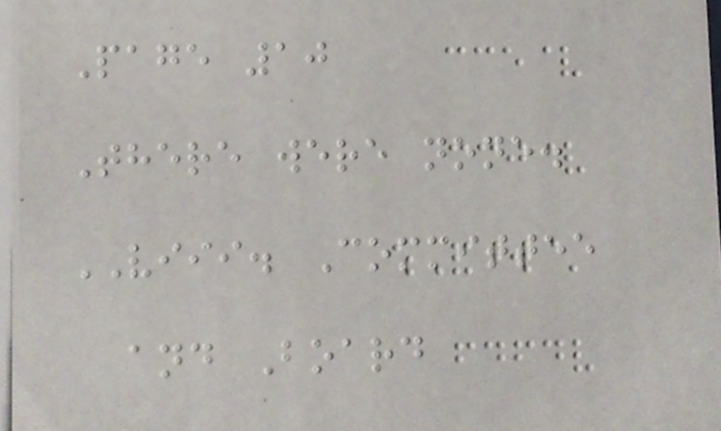Page 10
There were none.
VIII. Committee
and Board
